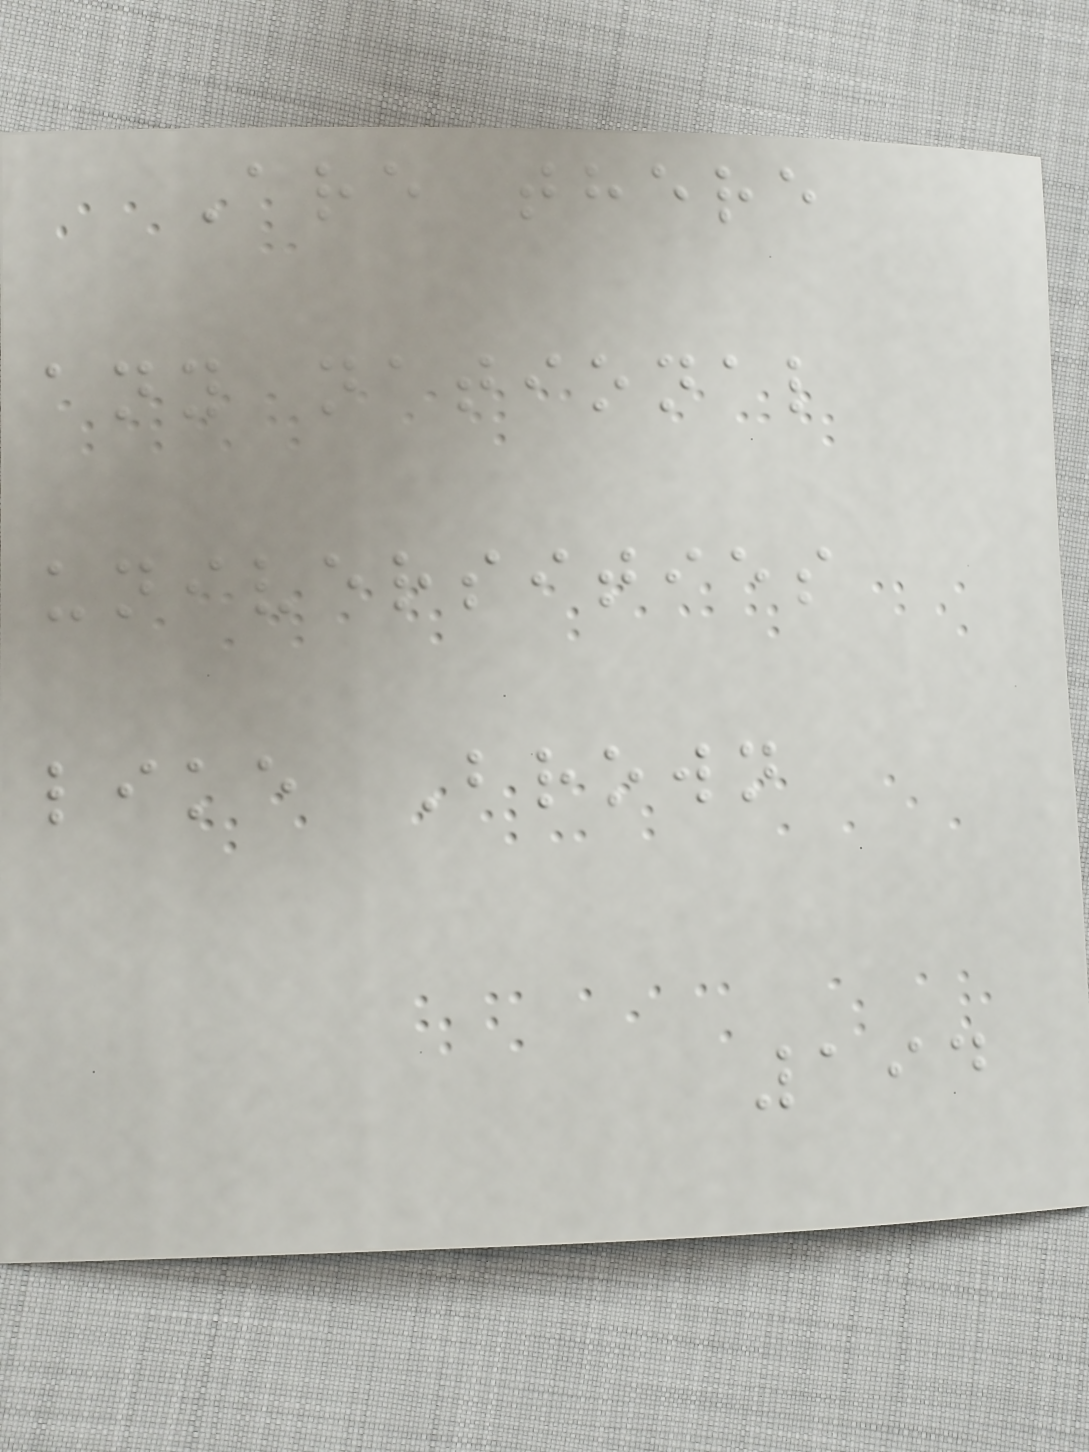Are there
any national
universities
like Brown
194
